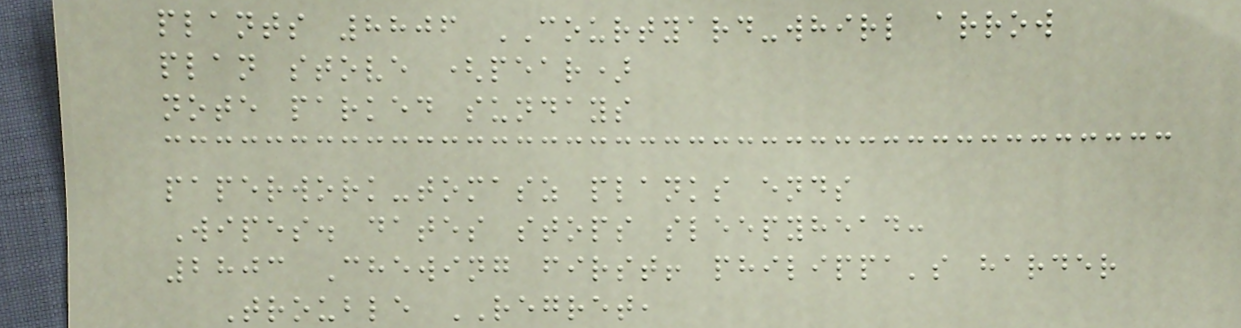plants 8806 COURTYARD-whirl arrow
plan stove (pear)
note parked sundays
paperwork-tomasz planks ends
Wipes. dates stops sleepyhead:
2803 Chewing first! philippa's harder
Trouble REGRET,
